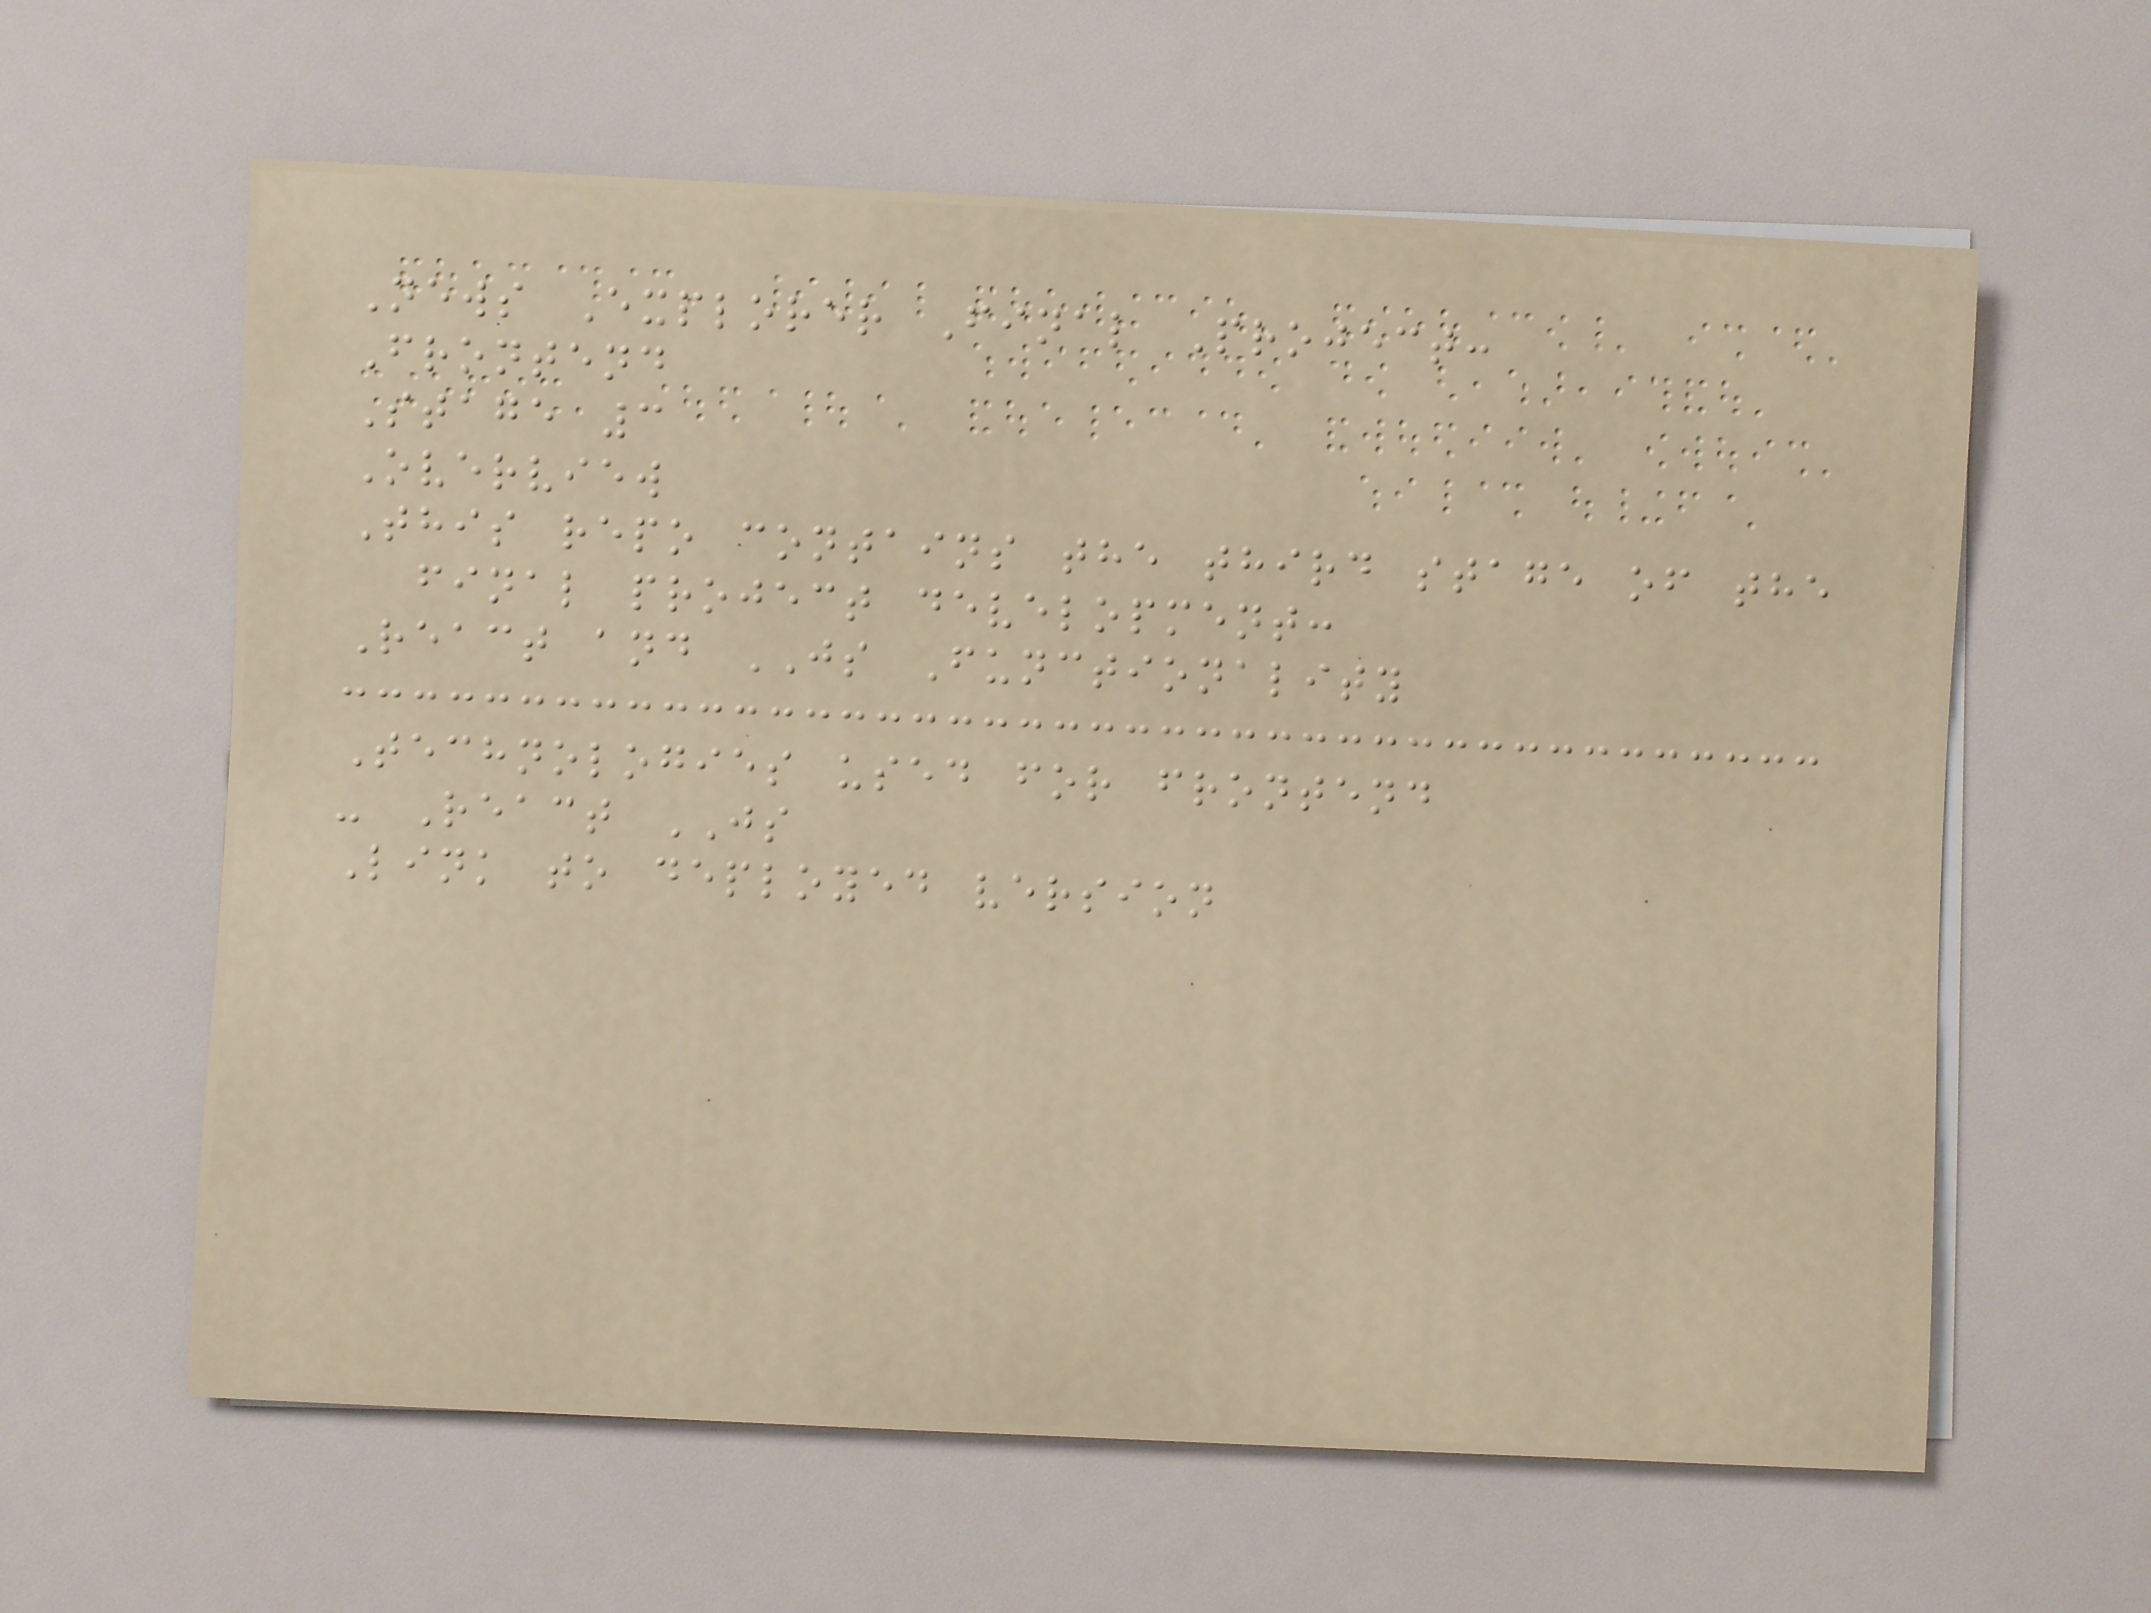News Explorer Final Project:
Frontend
Stage 3
Overview
This repo contains the third stage of the
final project development:
React and JS Functionality
Technologies used for frontend
- React JS
Link to deployed version
